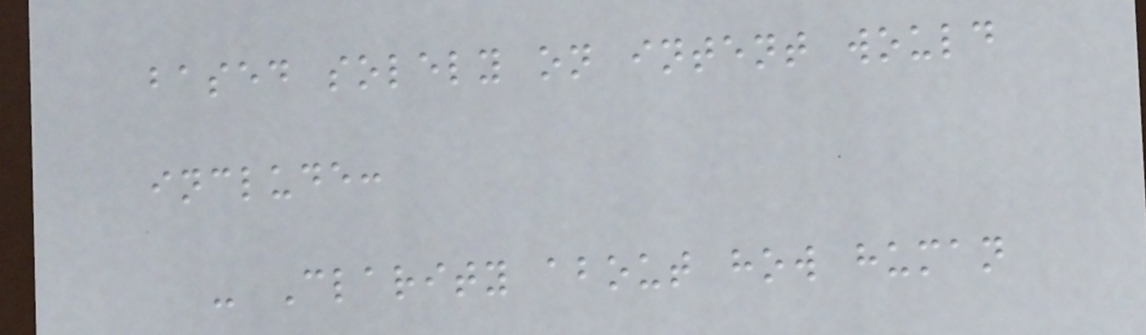based solely on intent would
include:
- Clarity about how human
